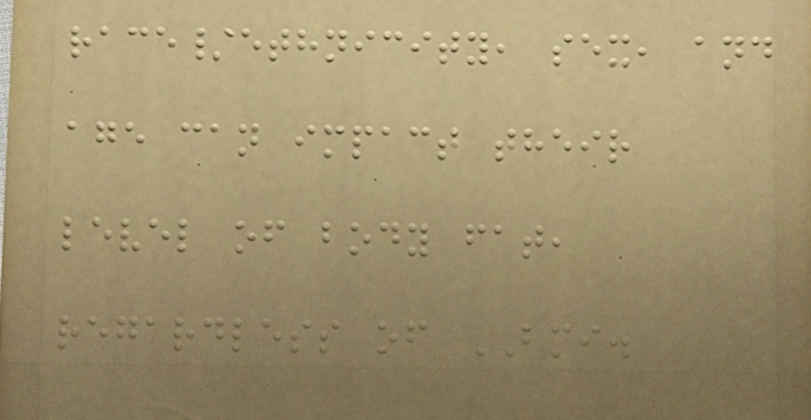race/ethnicity, sex, and
age can impact their
level of body fat,
regardless of BMI.
